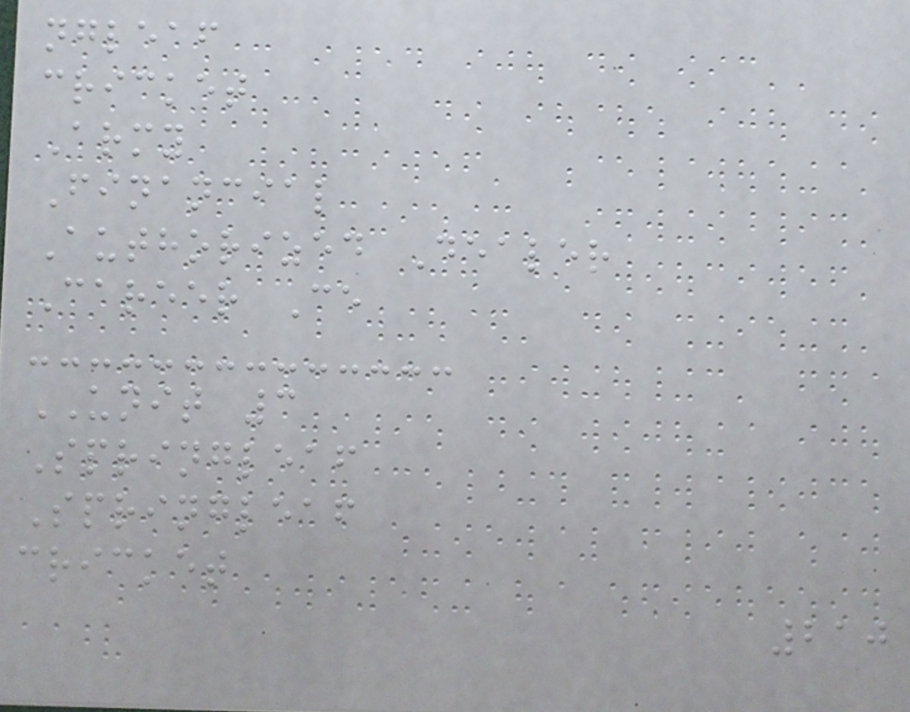ngleaf
cricket
Army
Financial
Authorized Dealer
Career Ce
UNIT 3
Springleaf
Springleaf
cricket
210
